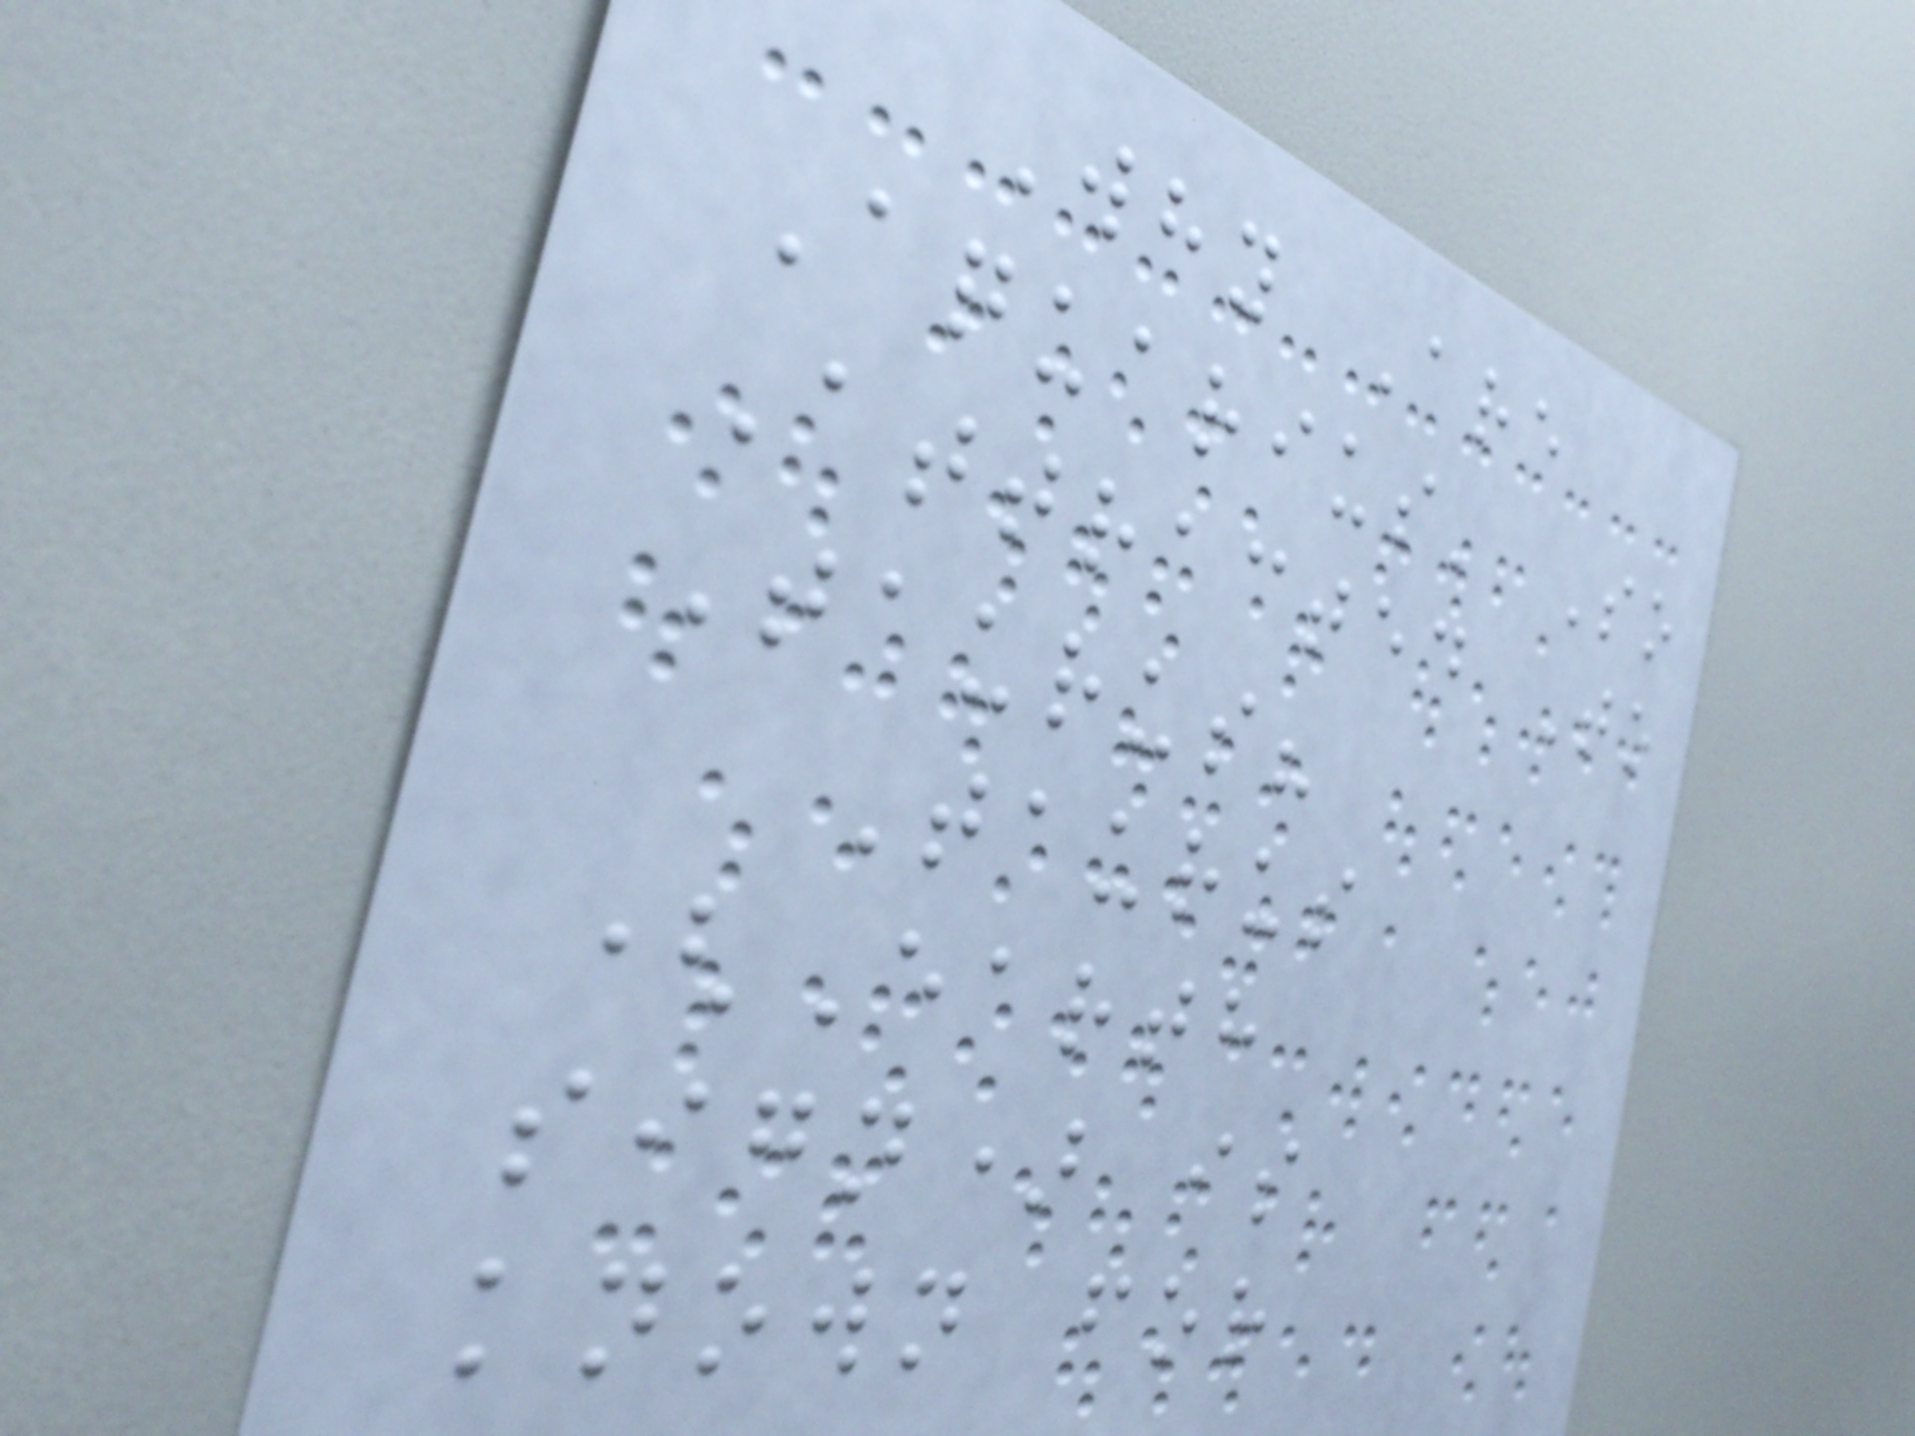Why Are
Aquarius' So
Attracted To
Taurus?
Taurus
(Earth
sign) is
known for
